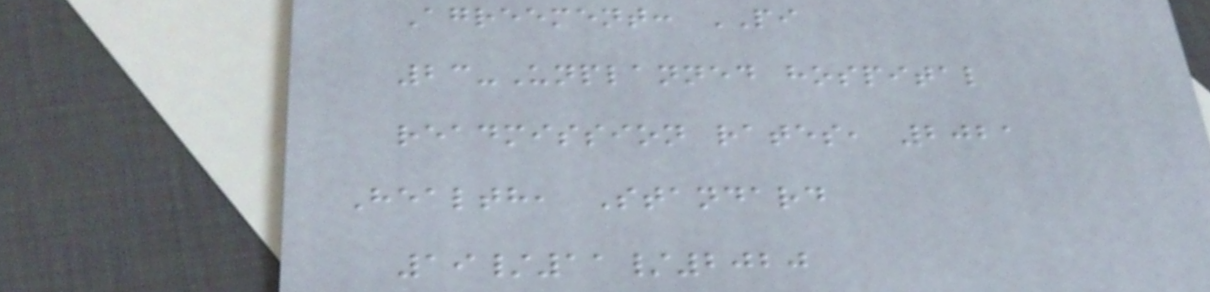Agreement: PI
23-Unplanned hospital
readmission rates, 2021
Health, Standard
19/11/2020
